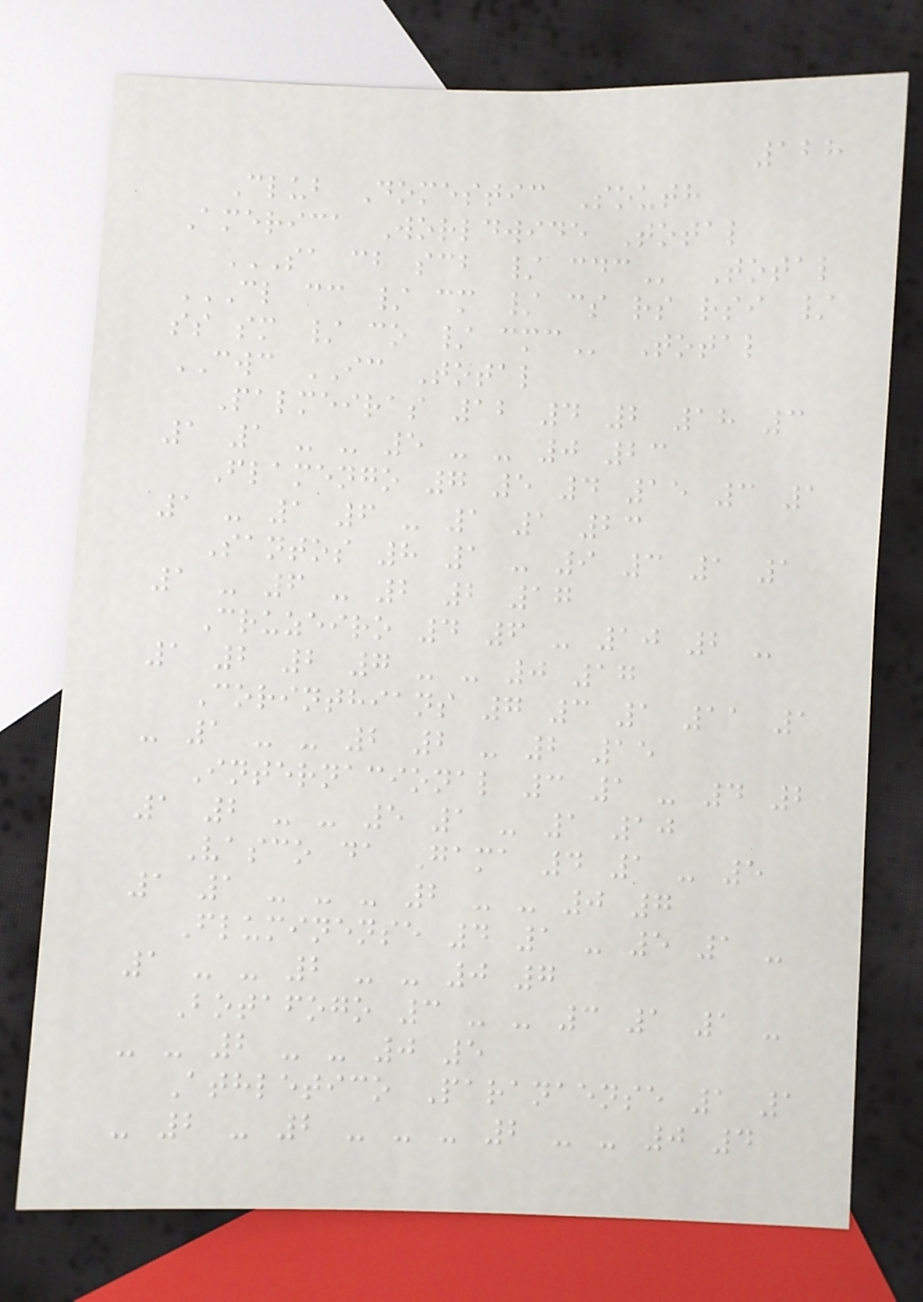128
Club Domestic South
America Worldwide Total
SA CB SCB / CDC Total
CL CC / CM / CS RS RSI /
SS SM / CO / CMC Total
CWC IC Total
Palmeiras 12 4 2 18 3
1 1 - - 5 - - 0 23
Flamengo 7 5 4 15 3 1
1 - 1 6 - 1 1 23
Santos 8 1 - 9 3 1 1
1 - 6 - 2 2 17
Cruzeiro 4 6 - 10 2 -
1 2 2 7 - - 0 17
Corinthians 7 3 1 11 1
- 1 - - 2 2 - 2 15
Internacional 3 1 - 4 2
1 2 - - 5 1 - 1 10
Vasco da Gama 4 1 - 5
1 1 - - - 2 - - 0 7
Fluminense 4 1 - 5 1 -
1 - - 2 - - 0 7
Botafogo 3 - - 3 1 1 -
- - 2 - - 0 5
Athletico Paranaense 1 1
- 2 - 2 - - - 2 - - 0 4
